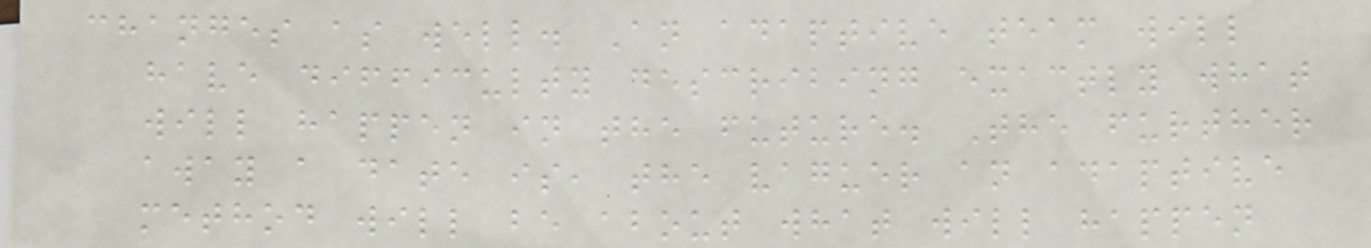changes as well. An adaptive team will
have difficulty describing exactly what
will happen in the future. The further
away a date is, the vaguer an adaptive
method will be about what will happen
